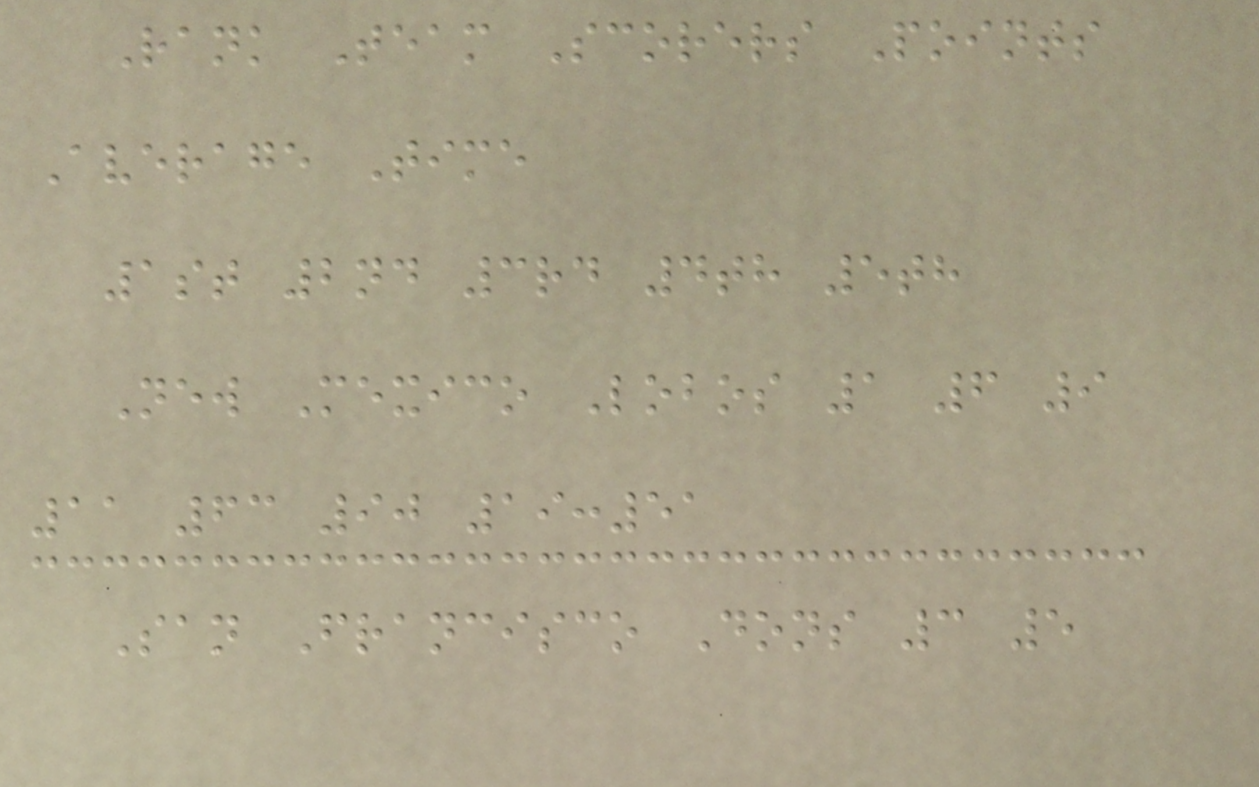Rank Team Scorers Points
Average Time
1st 2nd 3rd 4th 5th
New Mexico Lobos 1 6 9
11 63 90 19:51
San Francisco Dons 3 5
